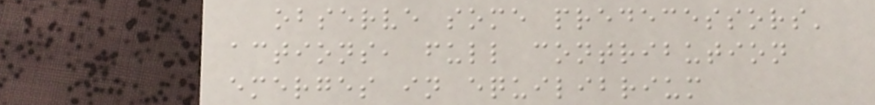observe some predecessors'
actions, full contribution
emerges in equilibrium
